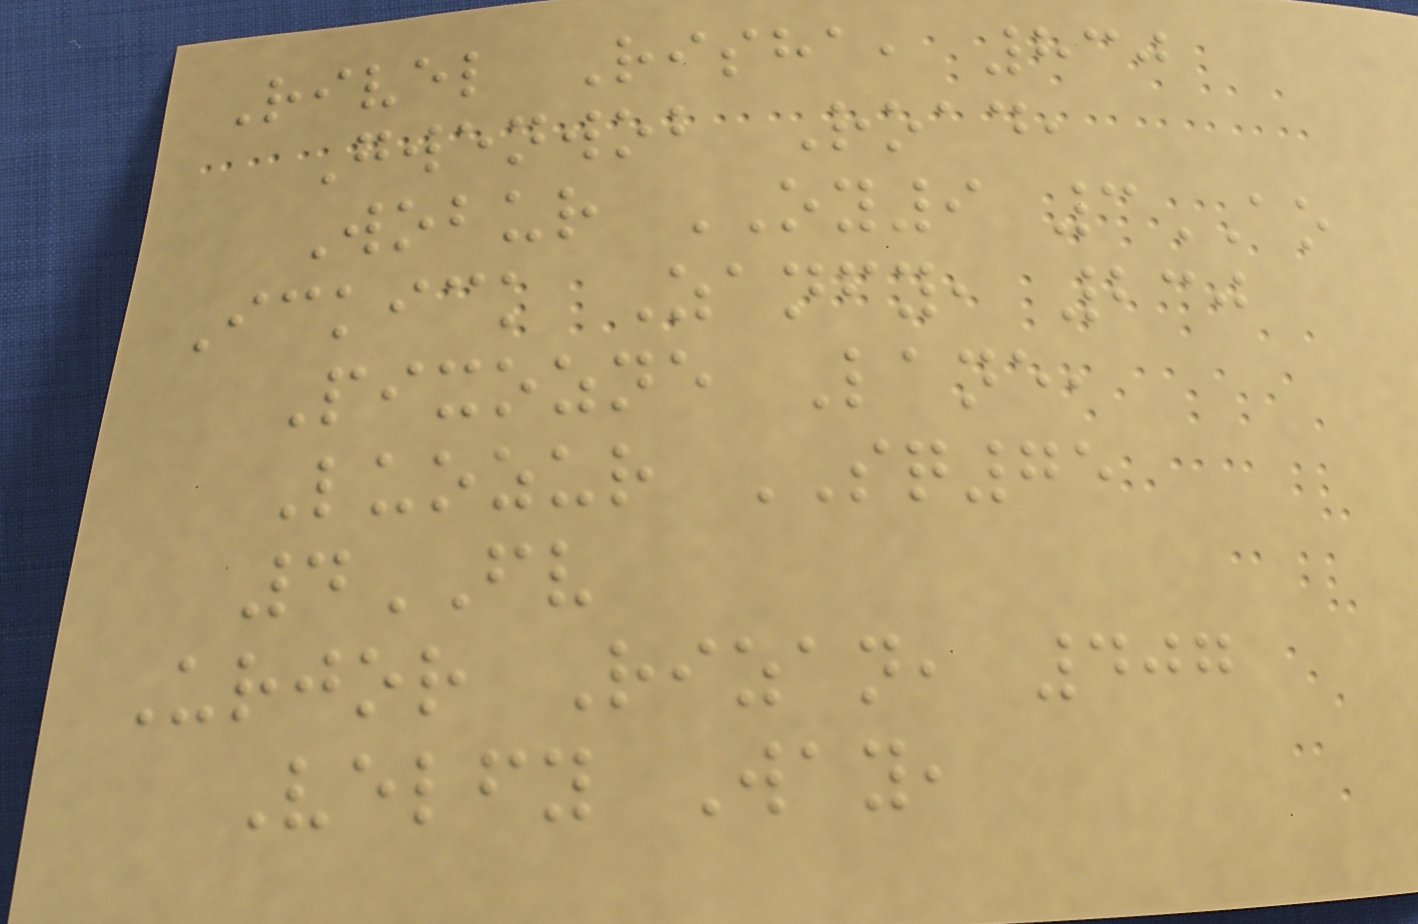Rivel Risha, 830
Gwenwob Road,
Wobur OY9 3AO
Ickick Zanfy, 230
Pixozne Lane,
Luozur SQ75
4FV
Urjor Rizan, 407
Velfy Way,
